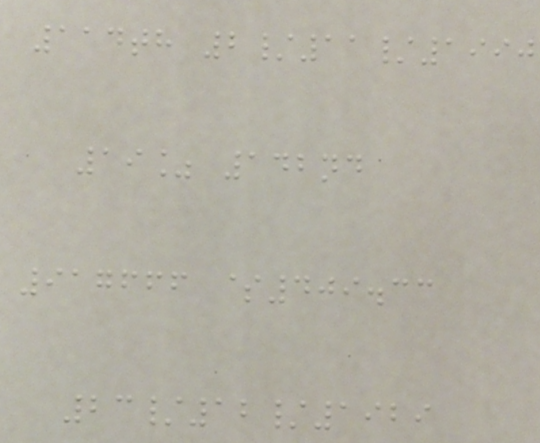114th 2/11/1990
19% 142nd
917666 $409.33
23/12/1929
